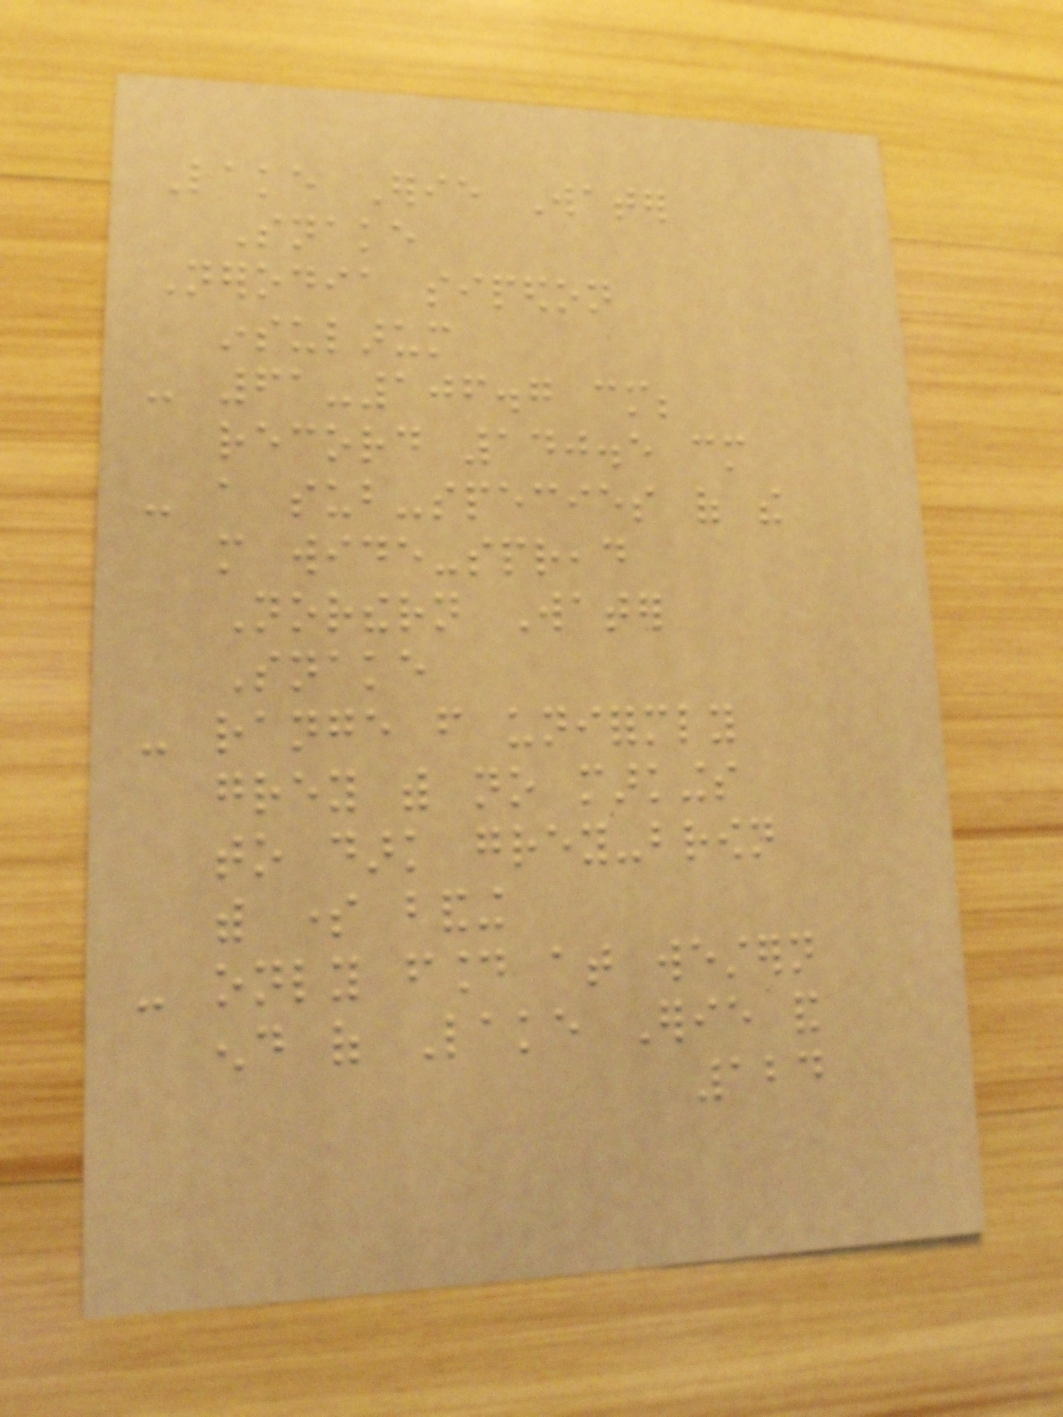Lake Erie Water
Snake
Nerodia sipedon
insularum
- 61-106.7 cm;
record 140.5 cm
- a sub-species of the
more wide-spread
Northern Water
Snake
- range from uniformly
grey with no markings
to dark grey-brown
with some banding
- only found at western
end of Lake Erie and
124
